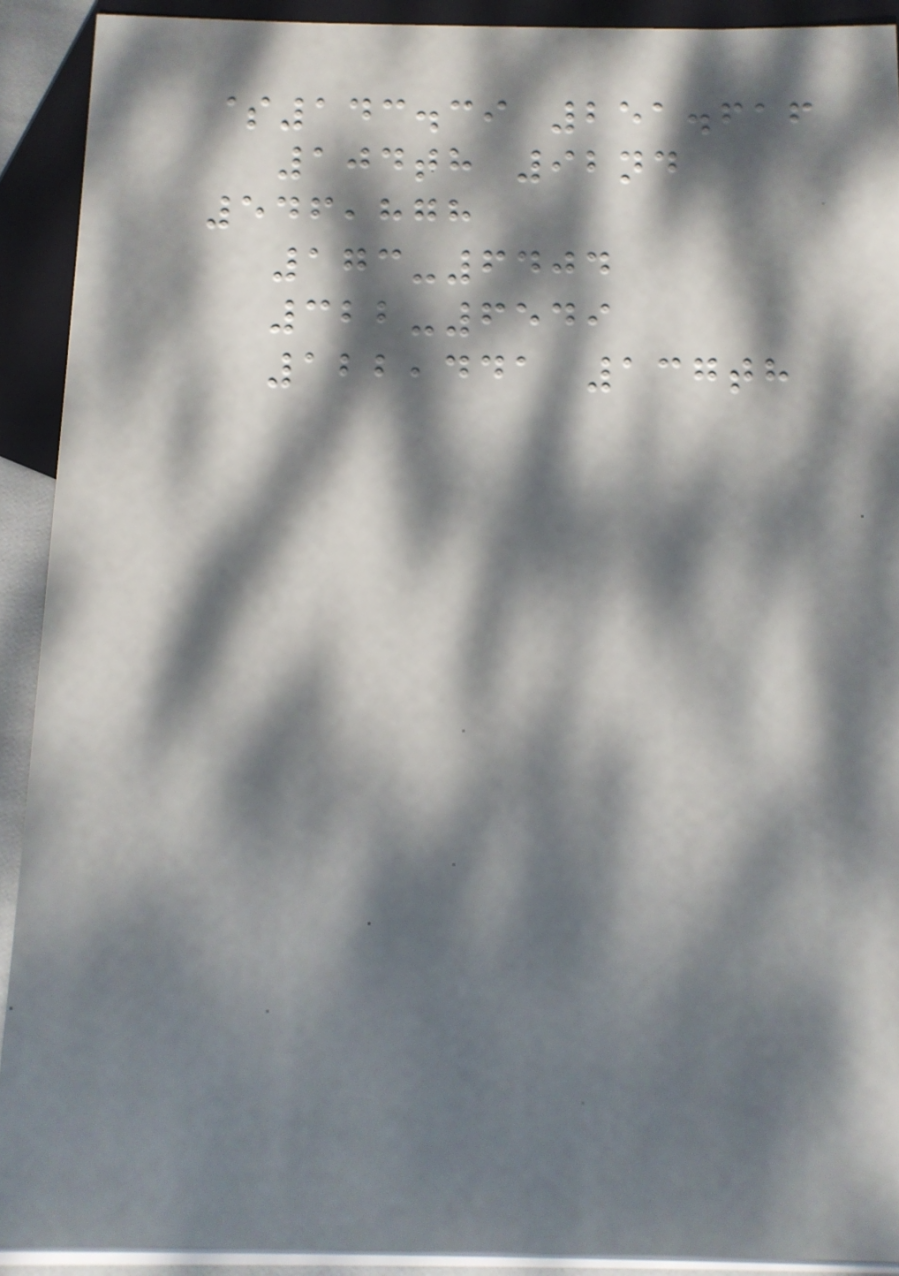$143.39 251.616
104th 92nd
546,878
173-6404
322-6549
122,441 137th
